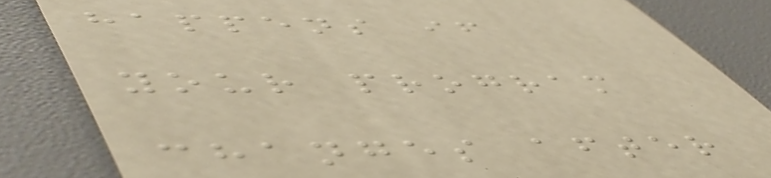happens if
your program
changes after
